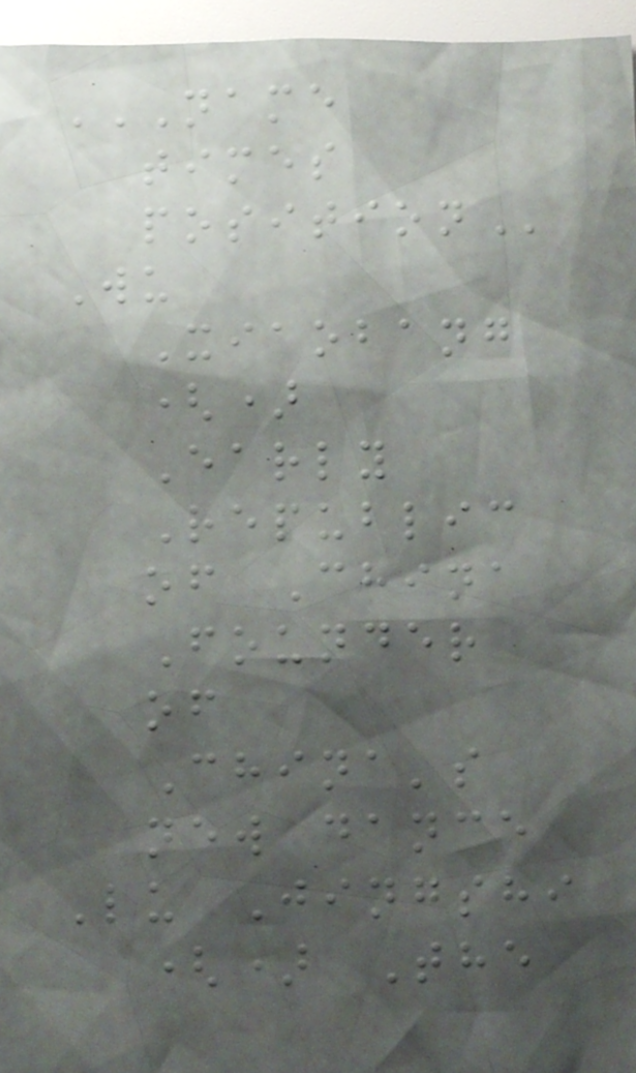NAME
TIMES
POSITION
Wu
Xiaobang
()
Early
Republic
of China
Founder
of
China's
new dance
Lu Jingshi
() The
